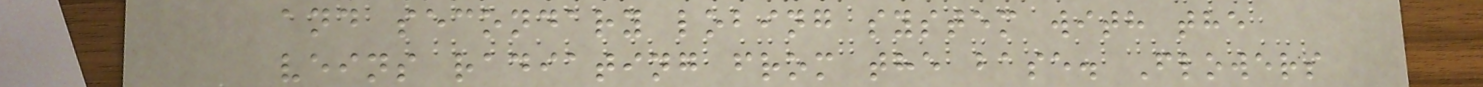and secondary lobing system with the
veins radiating from the base. Flowers
